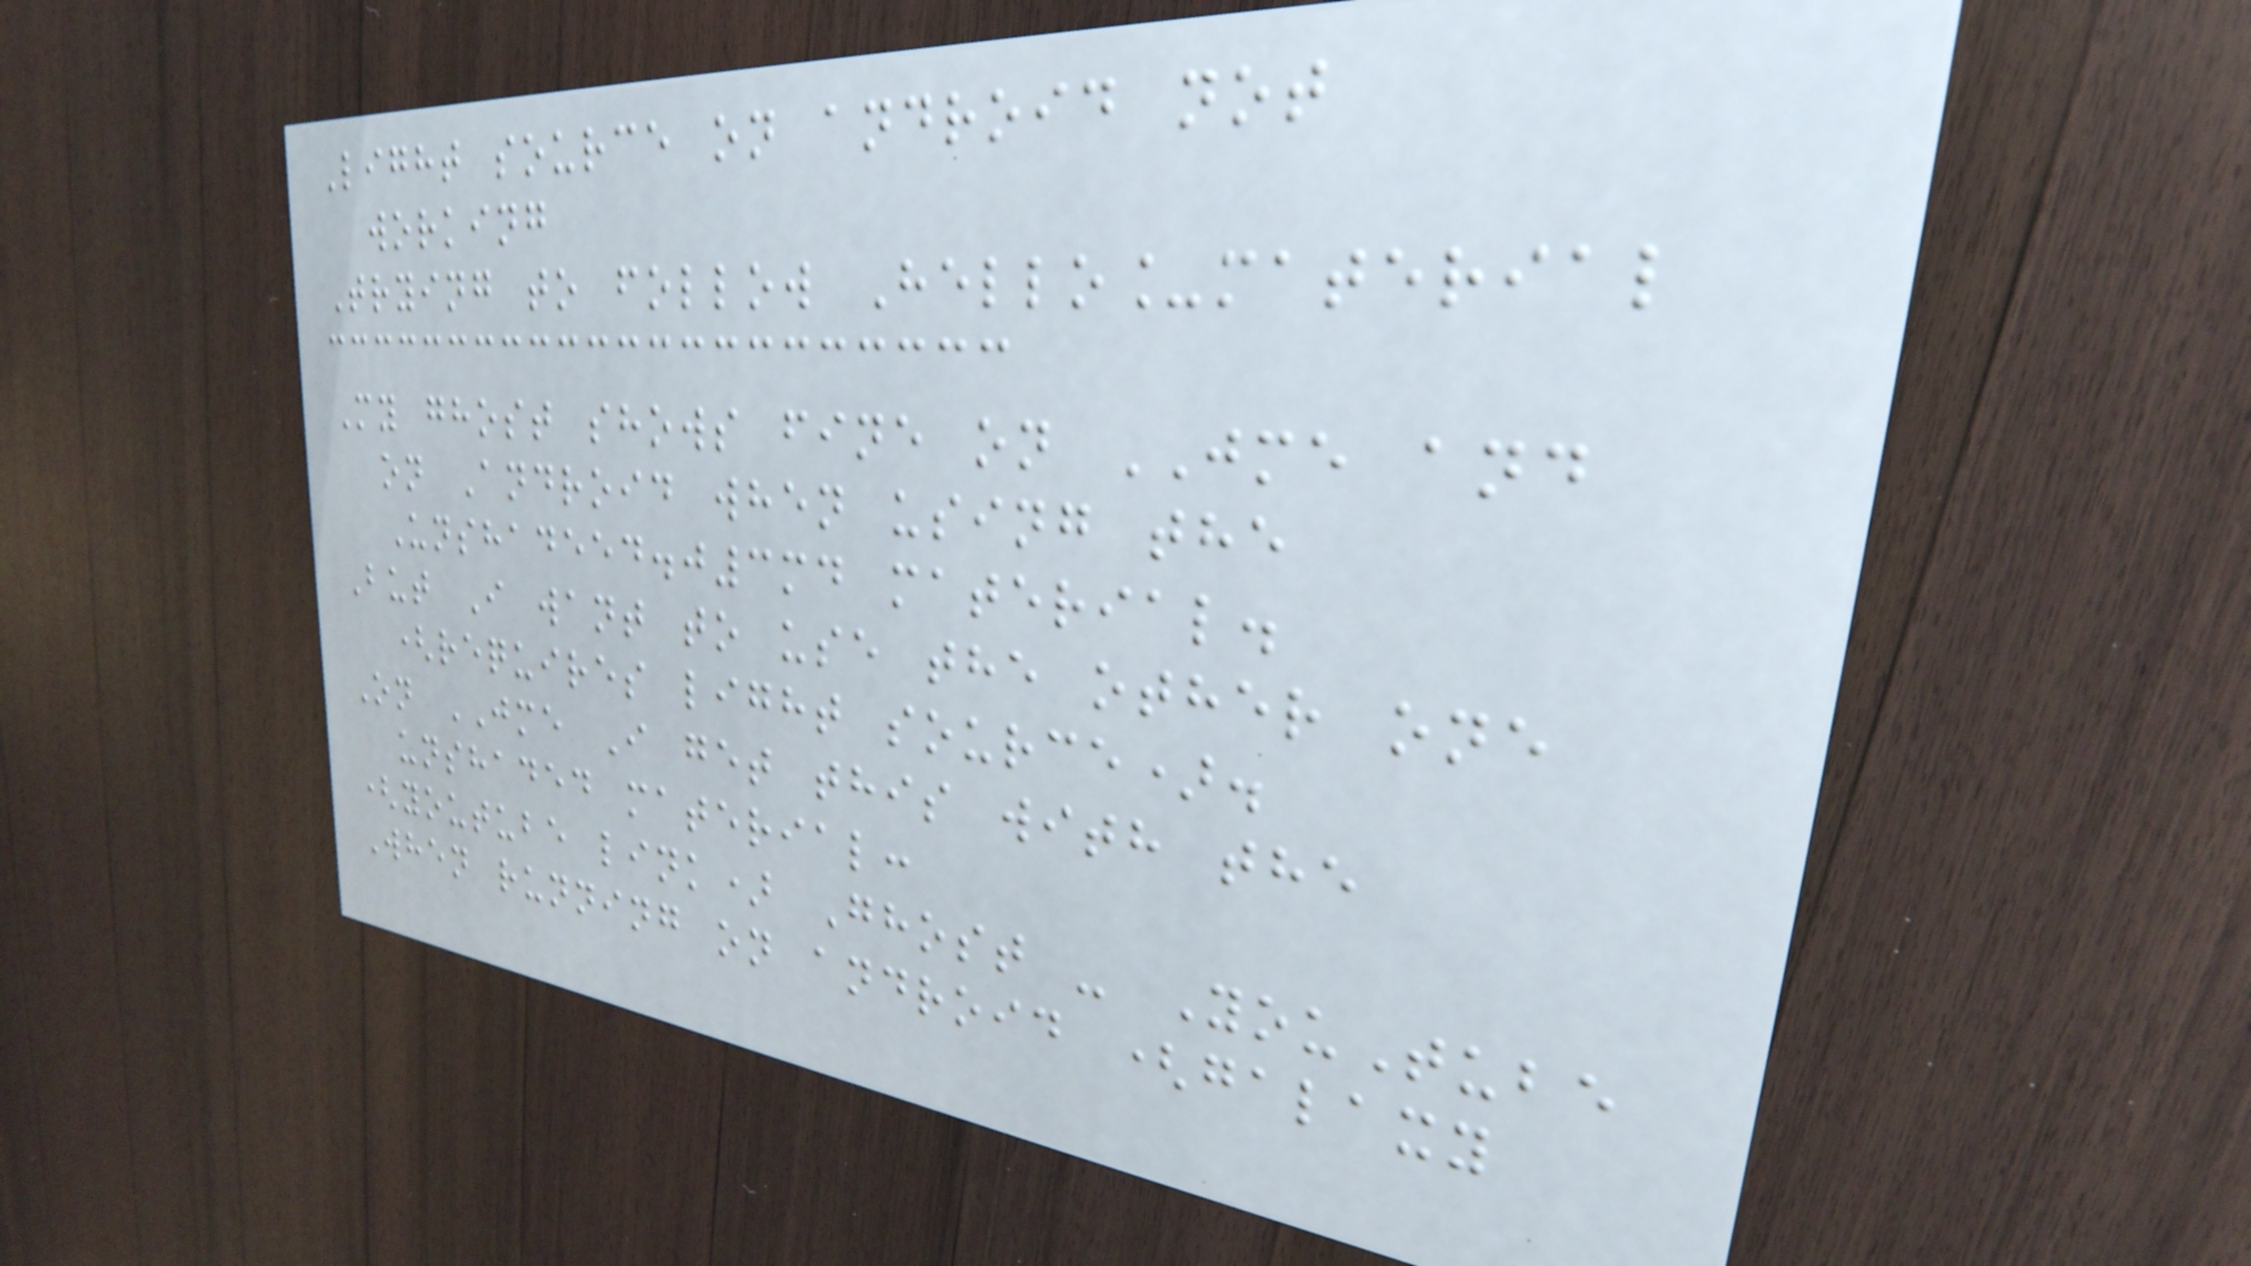Light source on android not
working
Trying to follow Hello_material
My ghost shows fine on JME and
on Android when using the
Unshadeed.j3md material.
But I want to use the other one
(requires light source).
On JME I get this with the
unshaded material:
(youtube link) Ghost - YouTube
When running on android (galaxy
